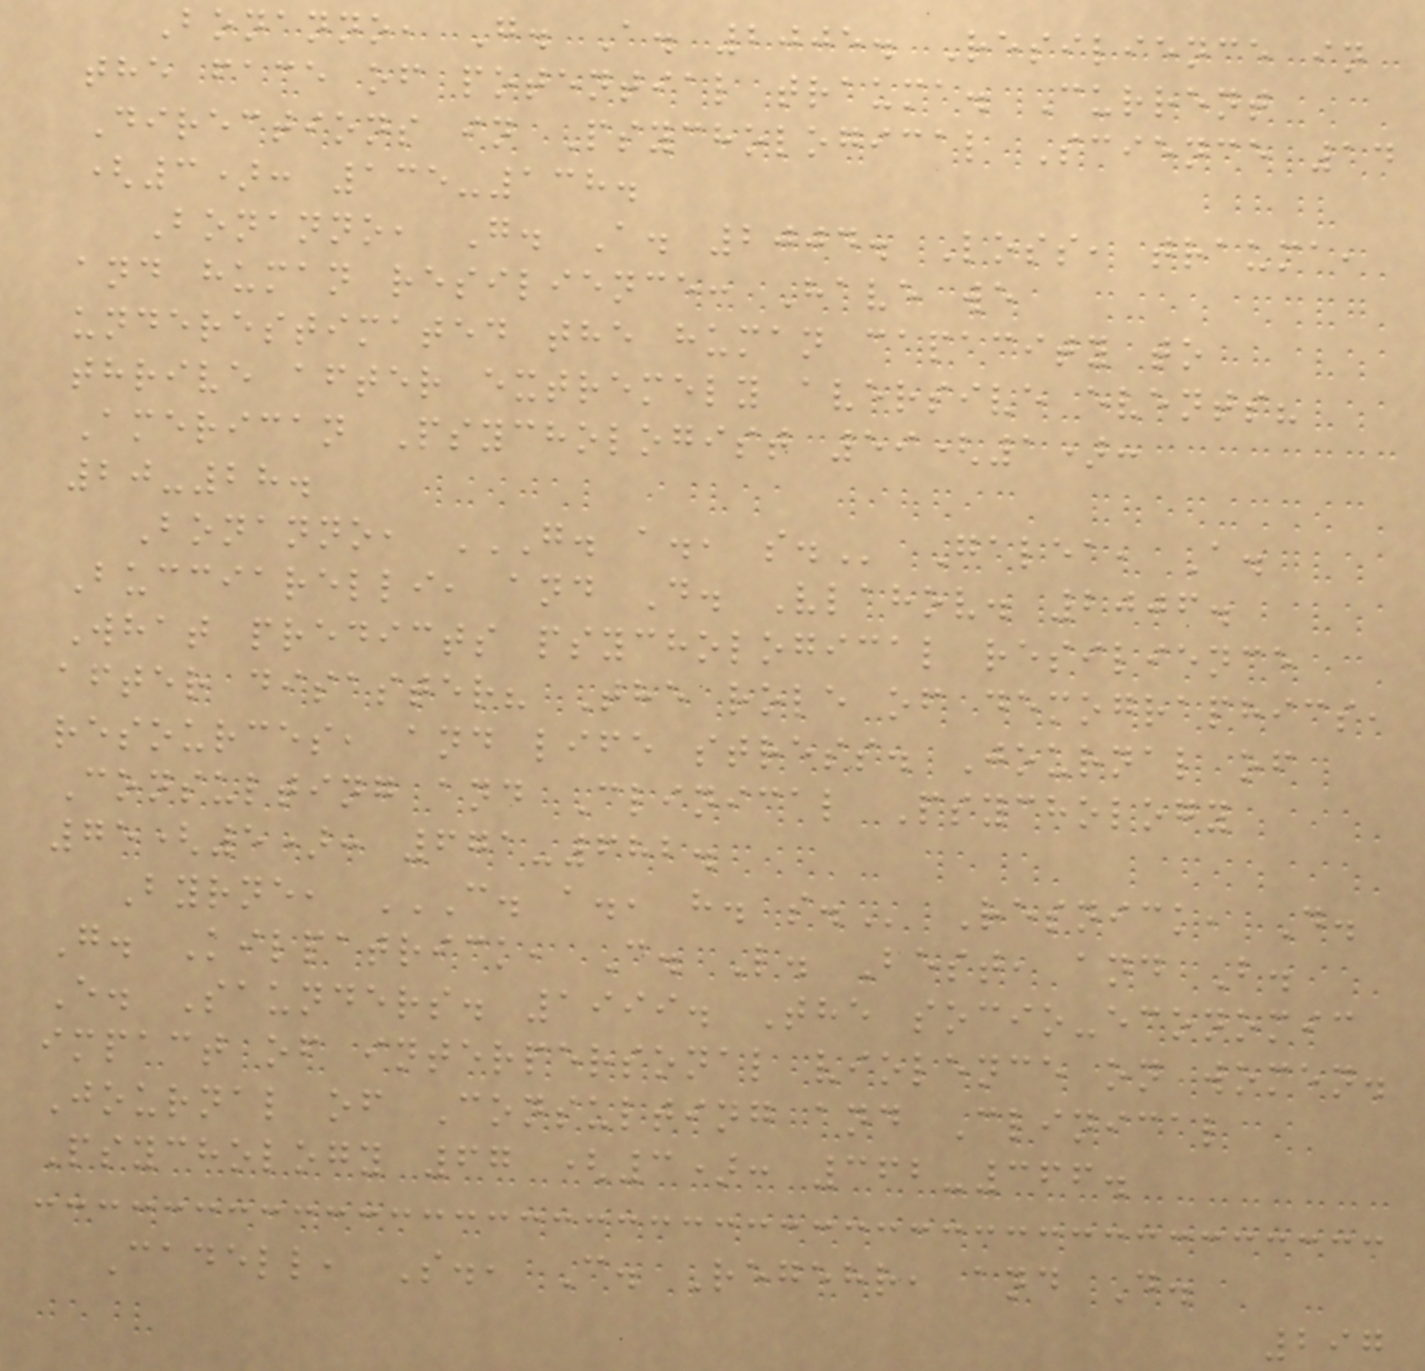Bonanno, G. A. 2005. Resilience in
the face of potential trauma. Current
Directions in Psychological Science 14
(3): 135-138.
Bonanno, G. A. 2004. Loss, trauma,
and human resilience: Have we
underestimated the human capacity to
thrive after extremely aversive events?
American Psychologist 59(1):
20-28.
Bonanno, G. A., S. Galea, A.
Bucciarelli, and D. Vlahov. 2006.
What predicts psychological resilience
after disaster? The role of demographics,
resources, and life stress. Journal of
Consulting and Clinical Psychology
75(5): 671-682.
Byrne, C. A., H. S. Resnick, D.
G. Kilpatrick, C. L. Best, and B.
E. Saunders. 1999. The socio-economic
impact of interpersonal violence on women.
Journal of Consulting and Clinical
Psychology 67 (3): 362-366.
Cadell, S., C. Regehr, and D.
297
